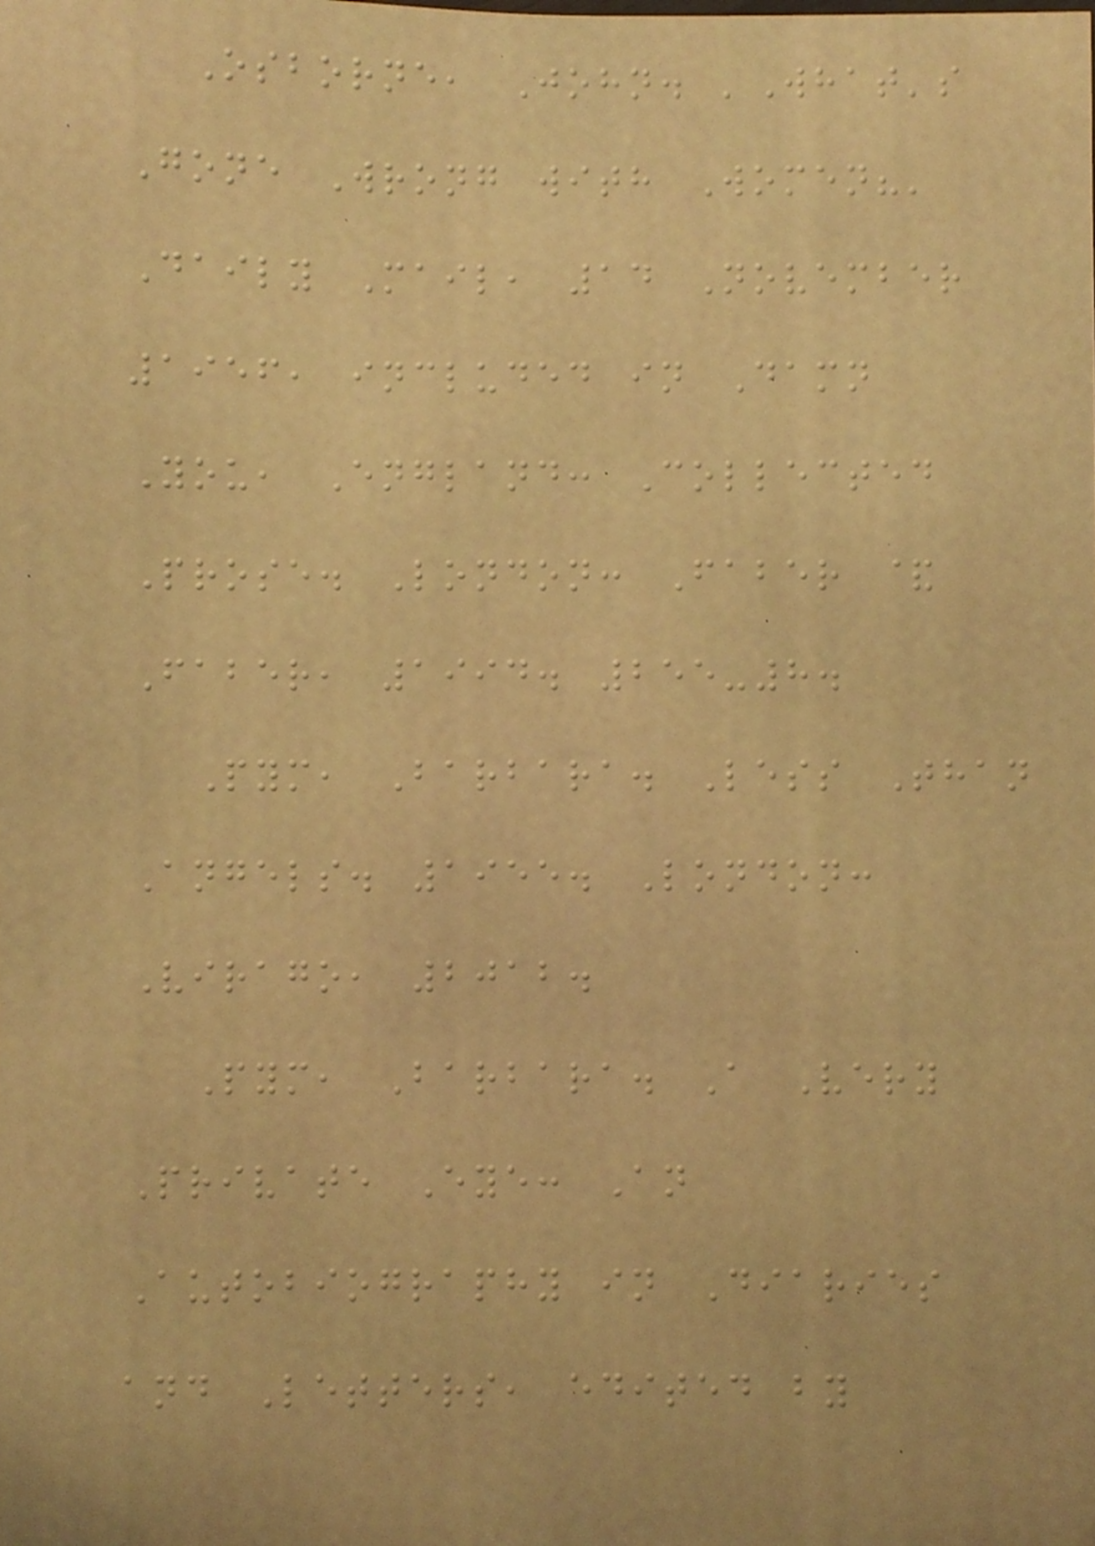Osborne, John. 'What's
Gone Wrong with Women?'
Daily Mail, 14 November
1956, included in Damn
You, England: Collected
Prose. London: Faber &
Faber, 1994. 255-8.
Pym, Barbara. Less Than
Angels. 1955. London:
Virago, 2012.
Pym, Barbara. A Very
Private Eye: An
Autobiography in Diaries
and Letters, edited by
